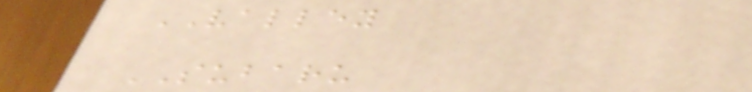VALLEY
SUBARU
